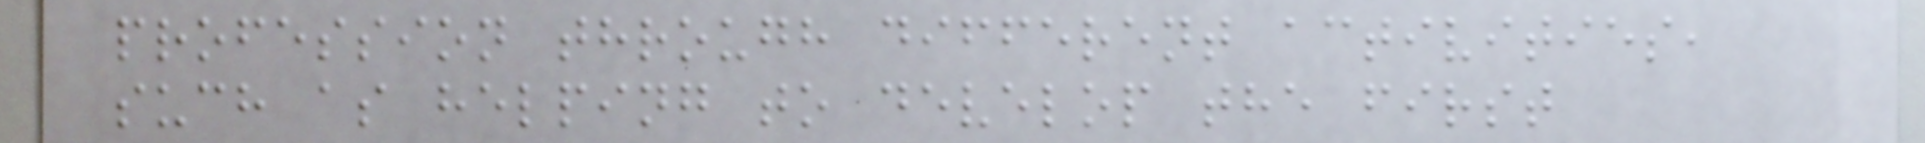profession through different activities,
such as helping to develop the first
